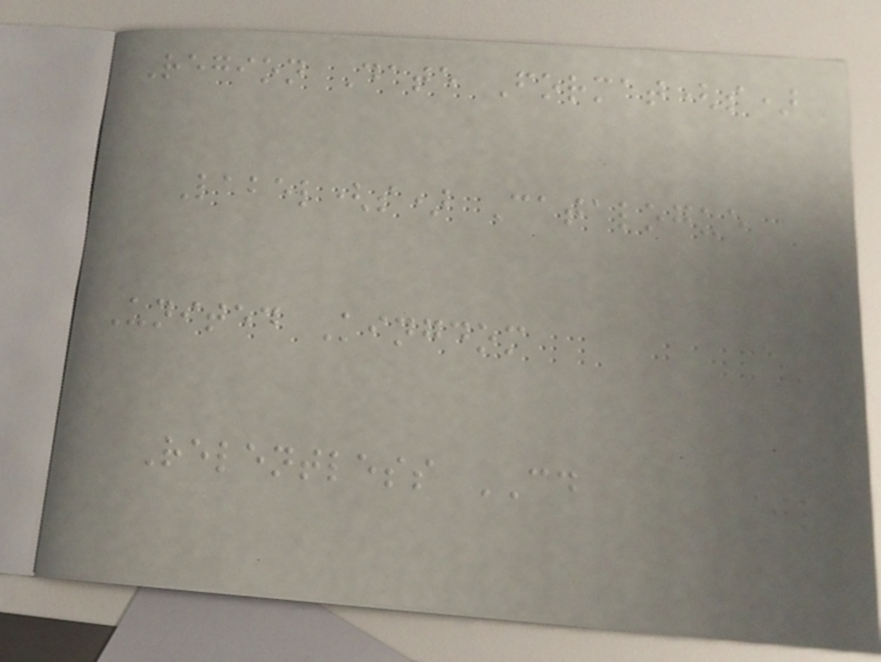Region Date Format(s)
Label(s) Catalogue
United Kingdom
Relentless CD
